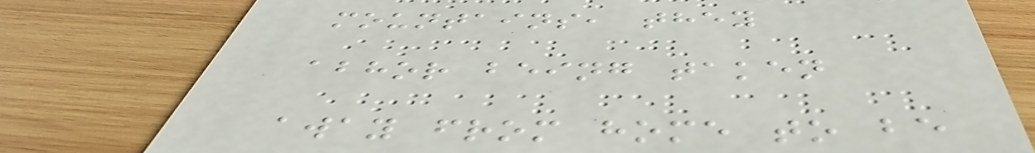mountains, they
abhor being taken
away from home to be
